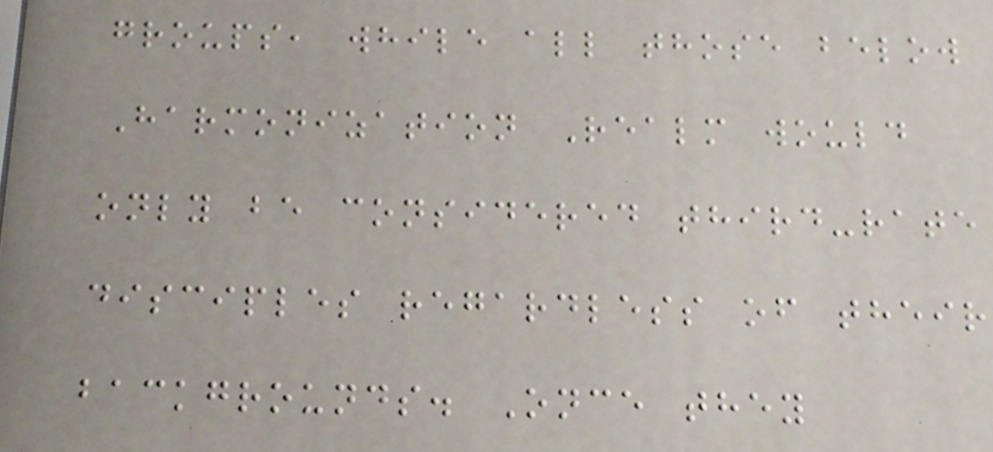groups, while all those below
Harmonization Realm would
only be considered third-rate
disciples regardless of their
backgrounds. Once they
